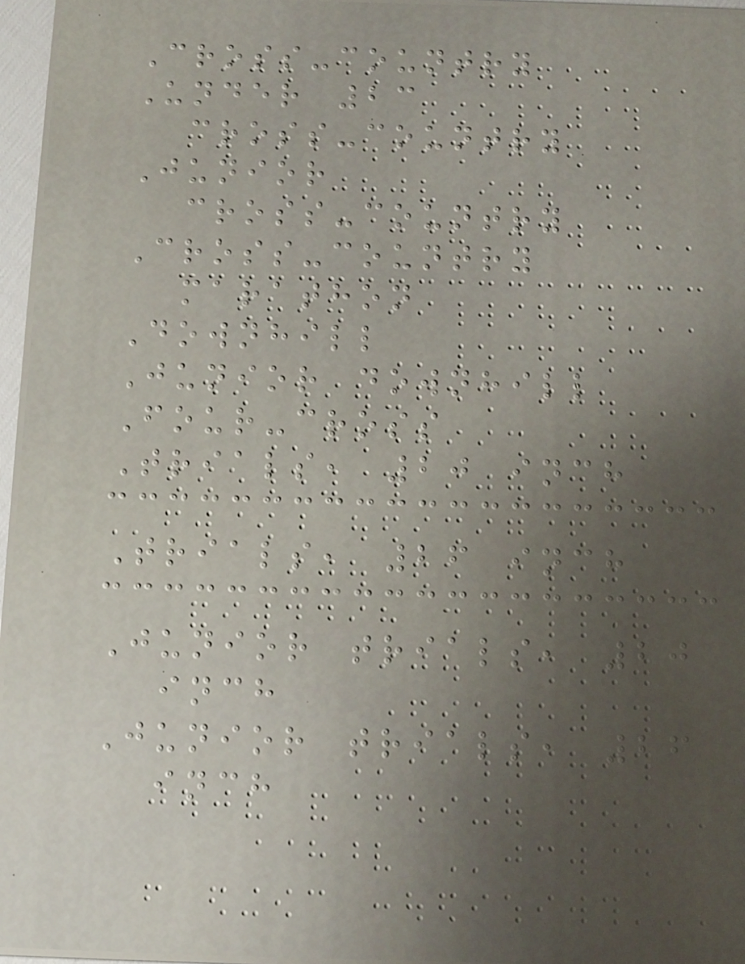Cross-country
Under 23
cross-country
Junior
cross-country
Cross-country
marathon
Downhill
Junior downhill
Four-cross
Trials, 20 inch
Trials, 26 inch
Junior trials, 20
inch
Junior trials, 26
inch
